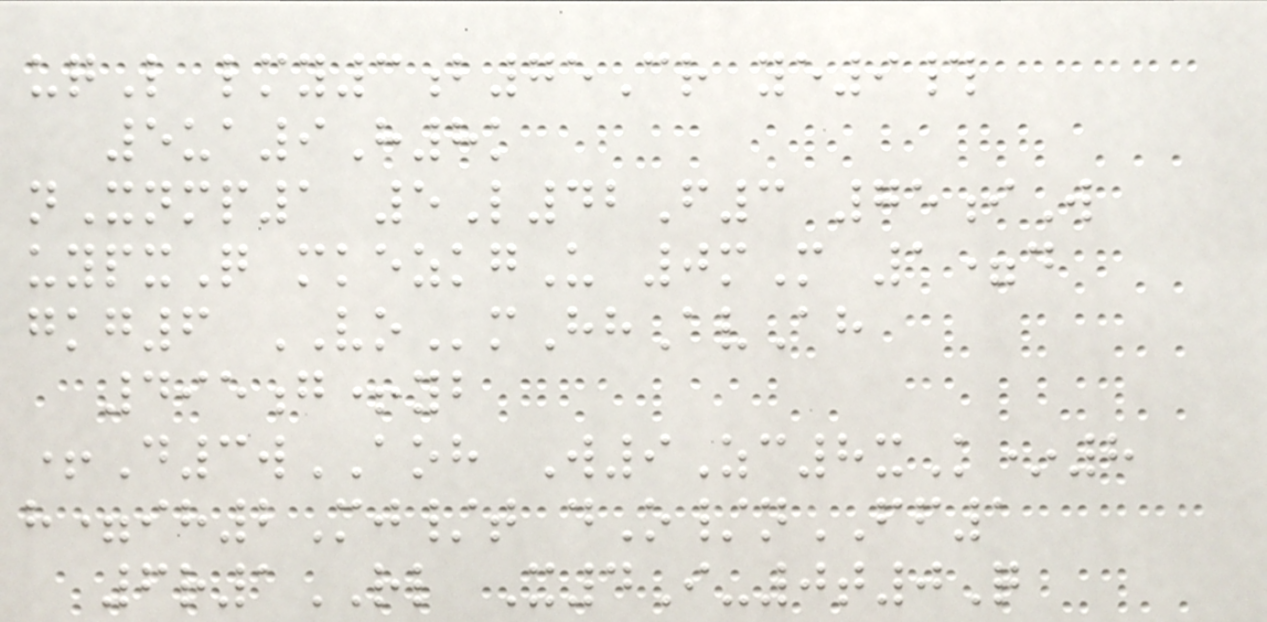uqL lmy3b75Cr ye9#
5ua9H8k
nXnmp1 5L42F3 75iW
uypxQ mkezkgU 0mM 1=d
gkg6 VOmHhAvAh
495g+yb
+D3wAOH W9Zc8xK*8
h=ih2Mj/t dO/nFF1
6r1RL X4I-0t0Q
